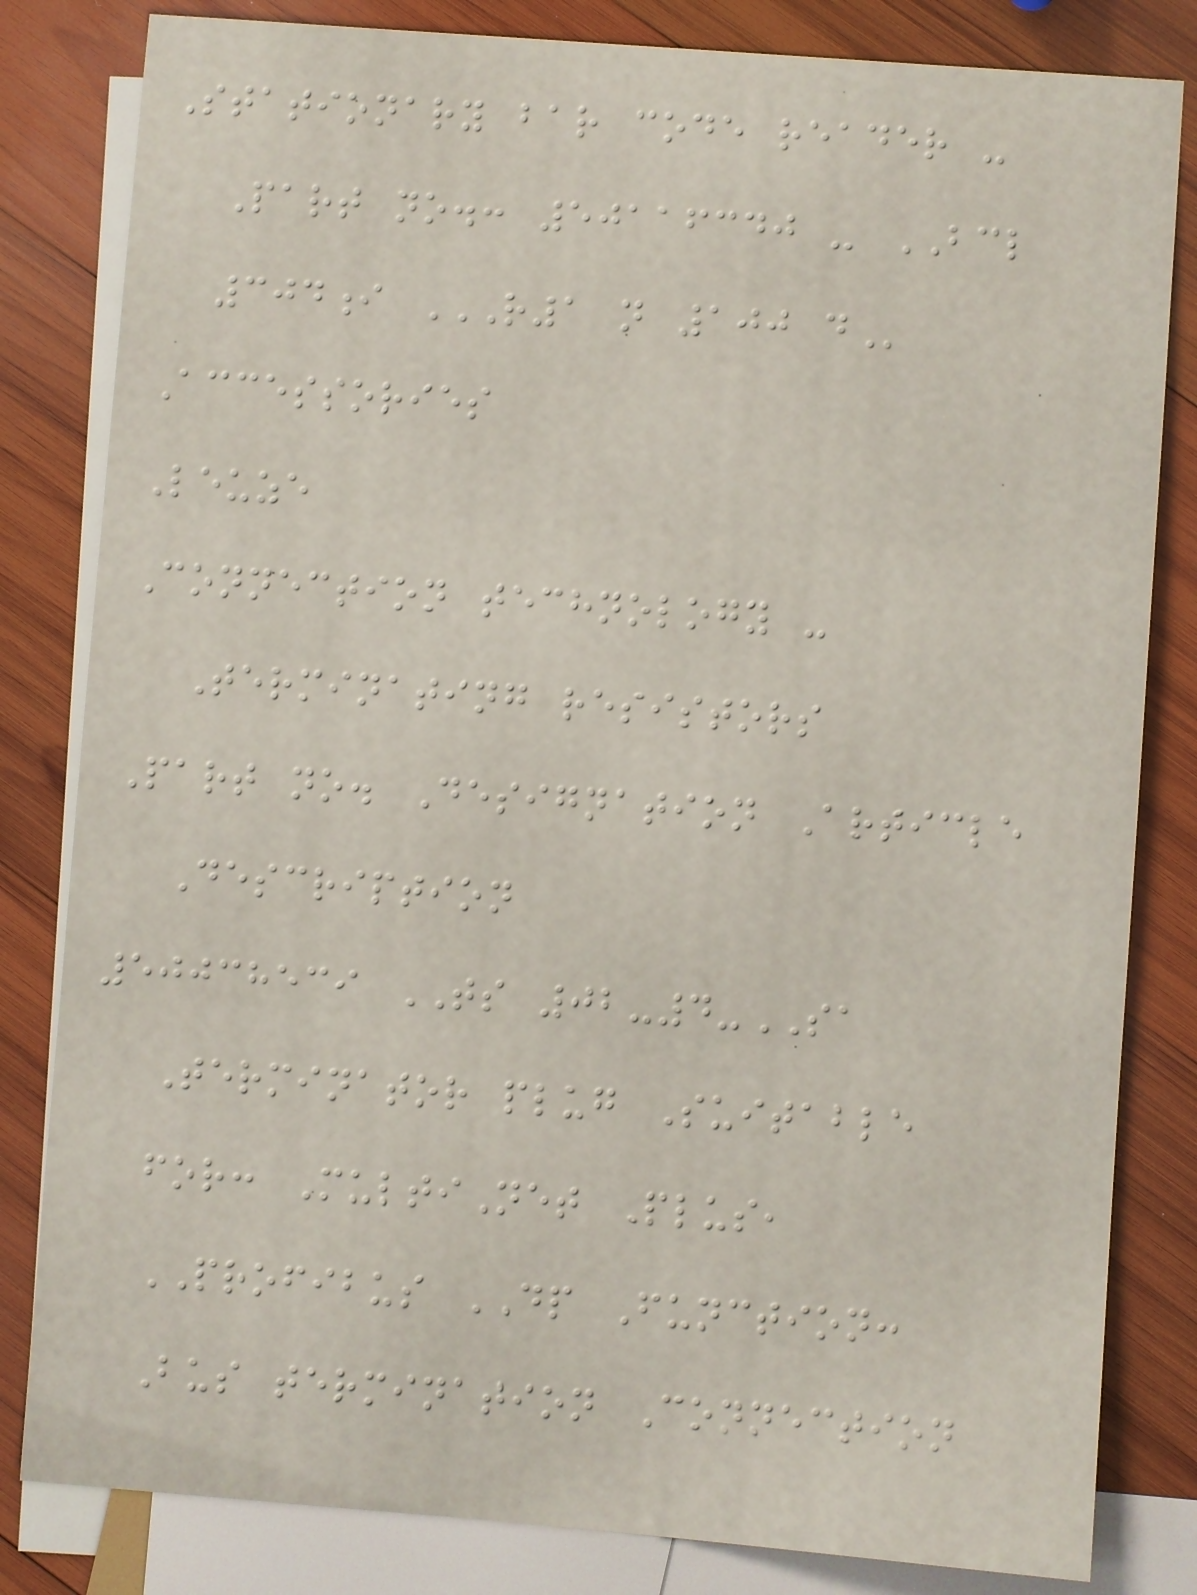Stationary bar code reader -
Part no.: 50116340 - BCL
304i R1 N 100 D
Accessories
Leuze
Connection technology -
Terminating resistors
Part no. Designation Article
Description
50038539 TS 02-4-SA
Terminator plug Suitable
for: MultiNet Plus,
PROFIBUS DP Function:
Bus termination Connection
